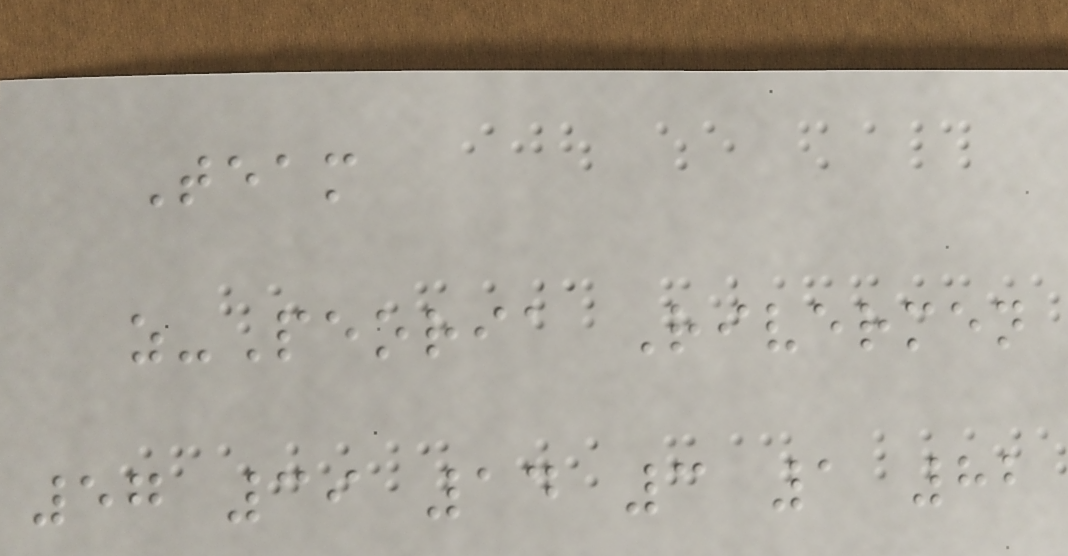Team
z-Peoria Rivermen
57 39 14 3 1 82
